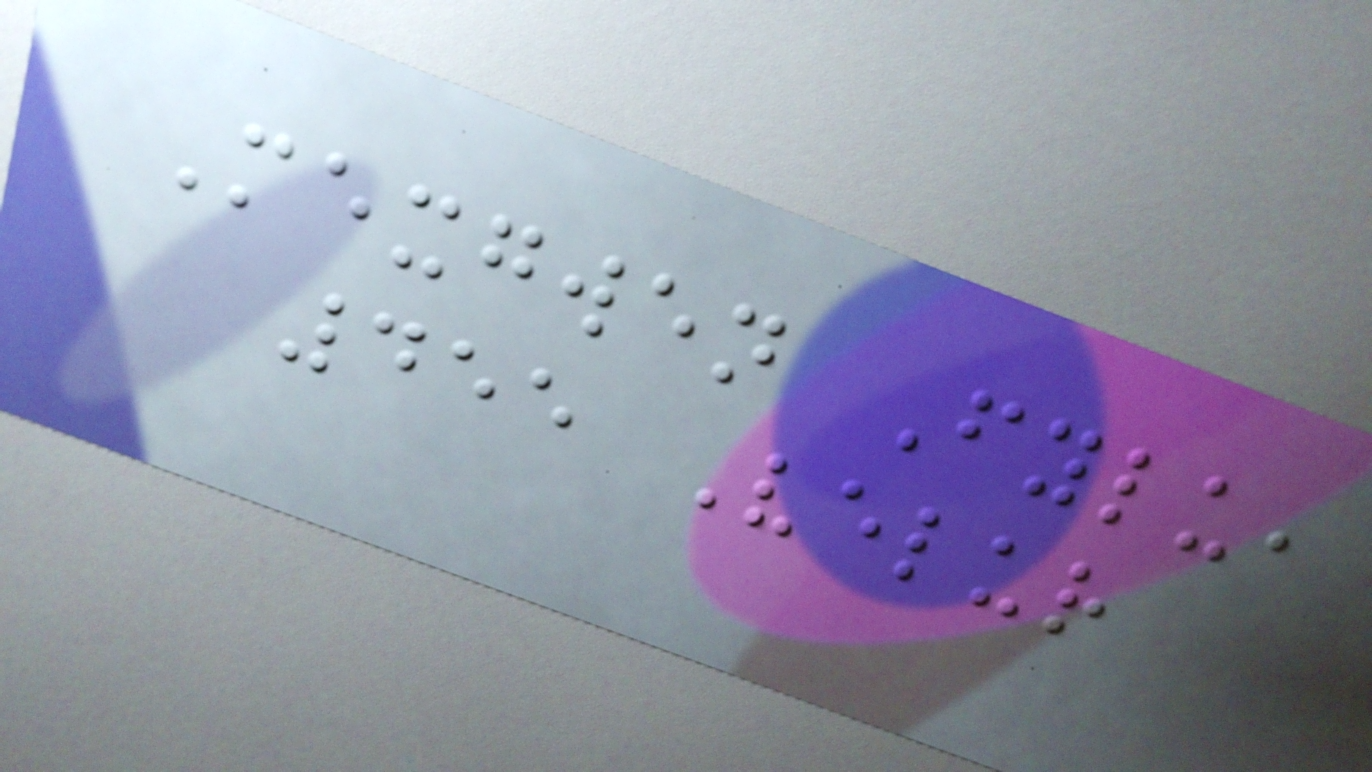Mexgwen Fylu,
455 Velur
